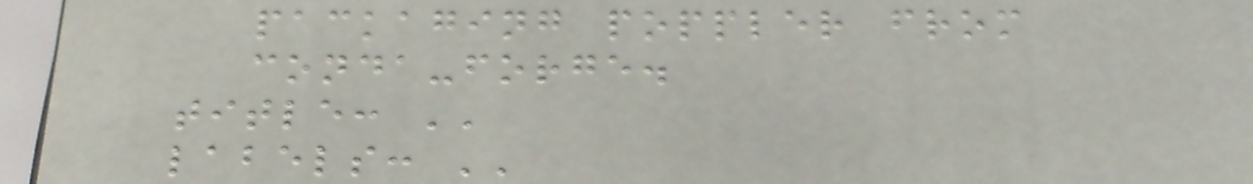packaging poppler from
conda-forge.
title: ''
labels: ''
